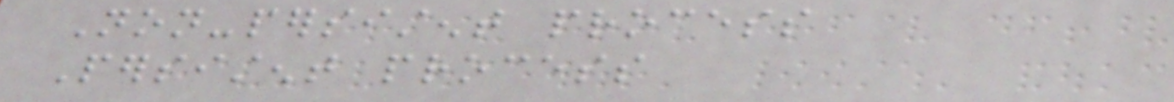Non-persistent process
Persistent process
